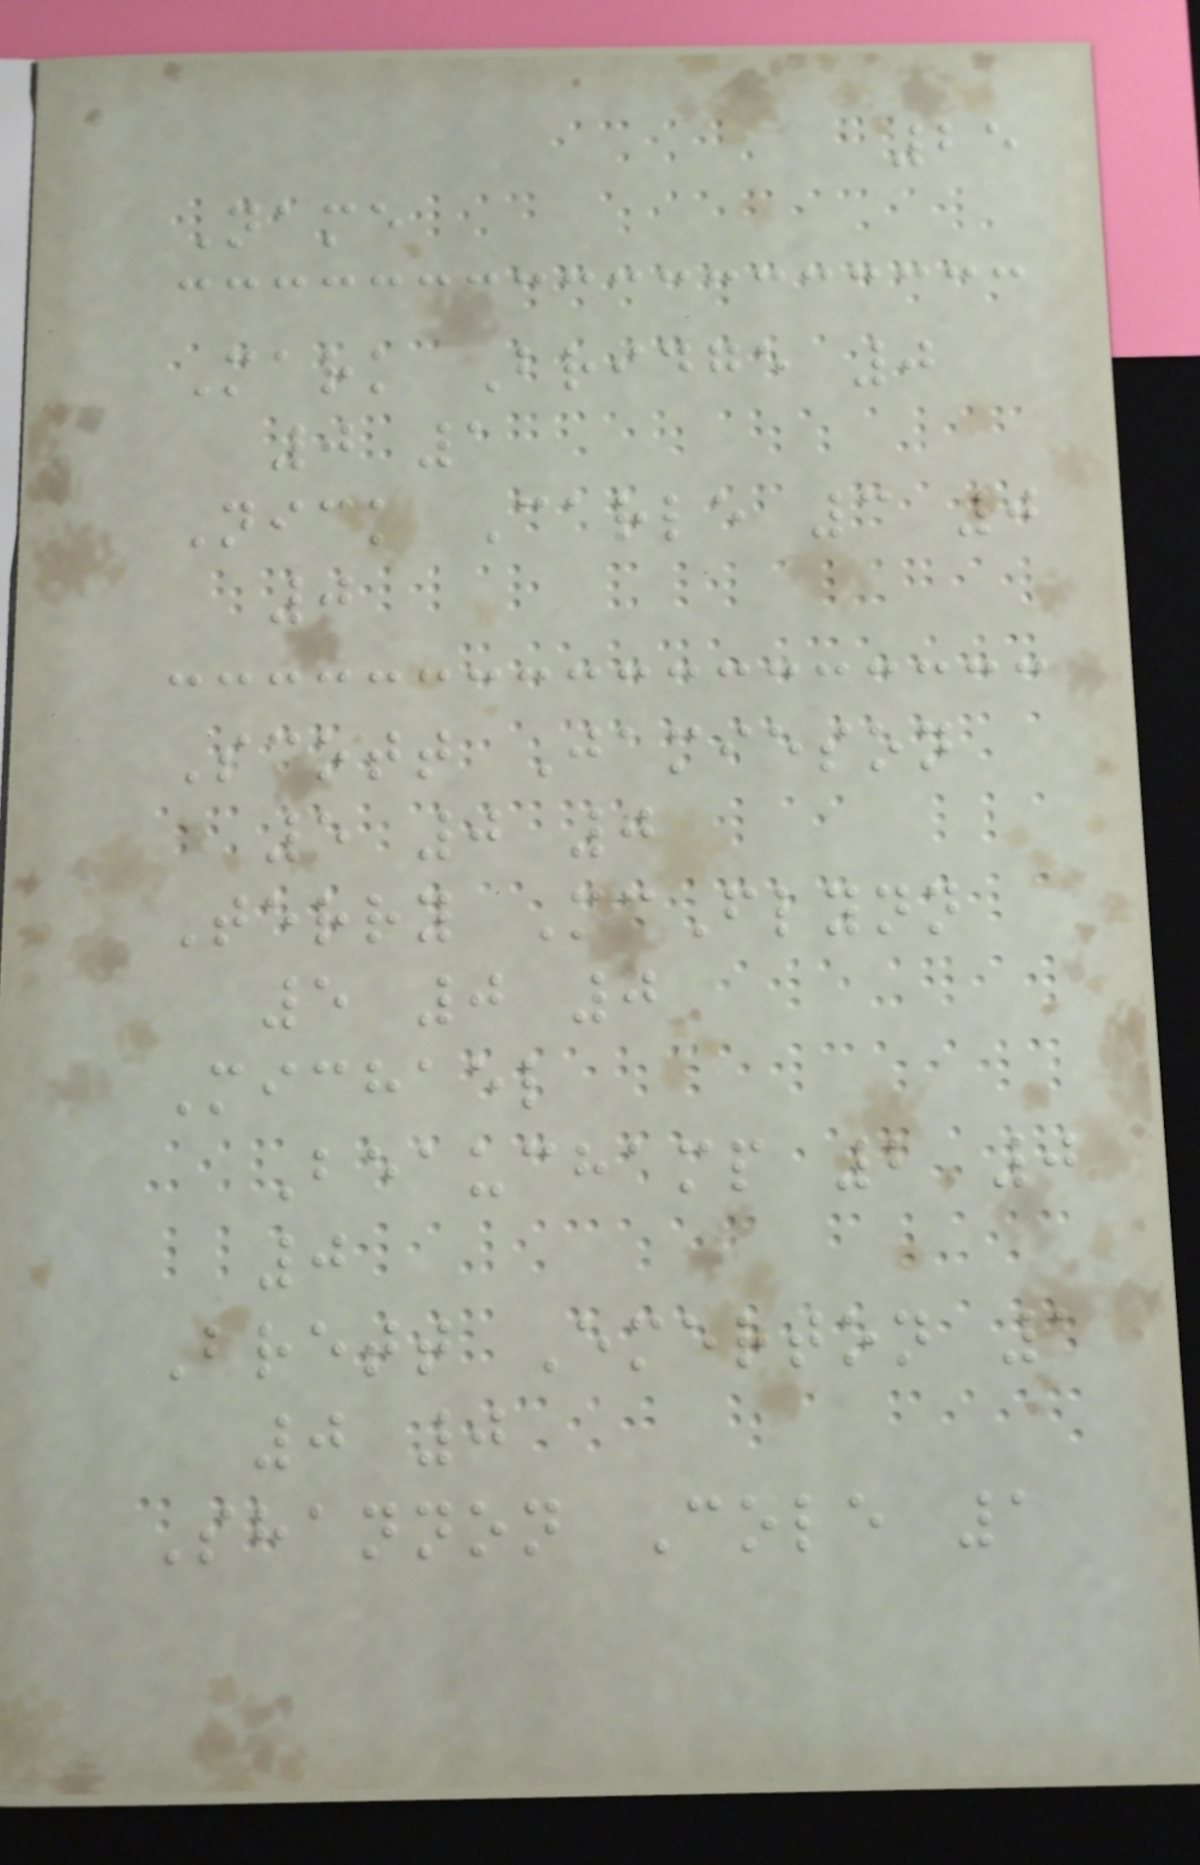25
Name
Mark Bridge 0
0 1
Nick Carle 3 0
0
Scott Jamieson
5 0 0
Terry McFlynn
5 0 0
Michael
Beauchamp 2 0
0
Brett Emerton 1
0 0
Shannon Cole 1
